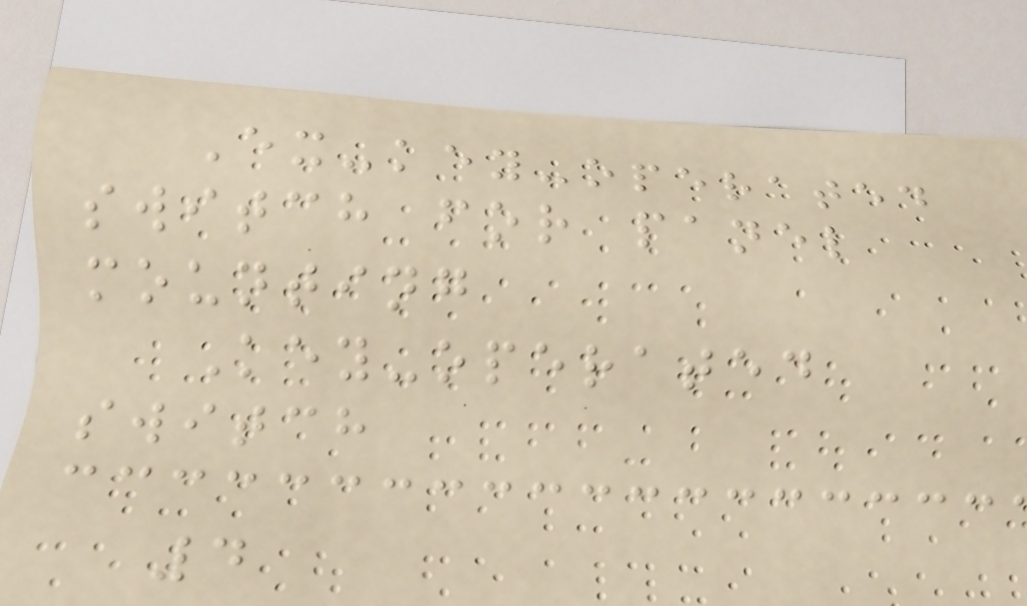Ex-key-operated
switch for panel
mounting
Key-operated
switch
4
